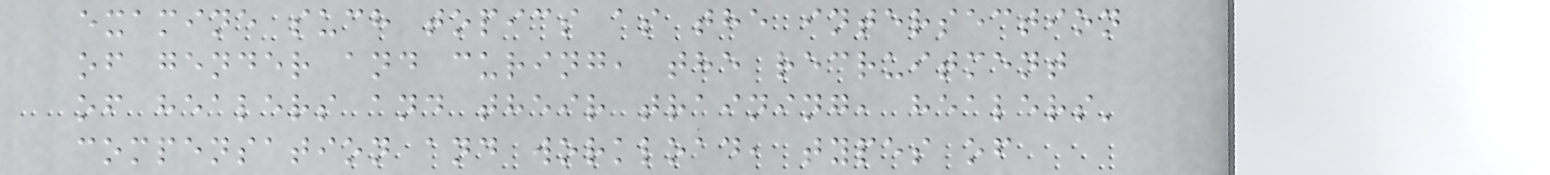examine such topics as the intersection
of gender and curing, the recruitment
of healers and their training, healers'
compensation and workload, types of
